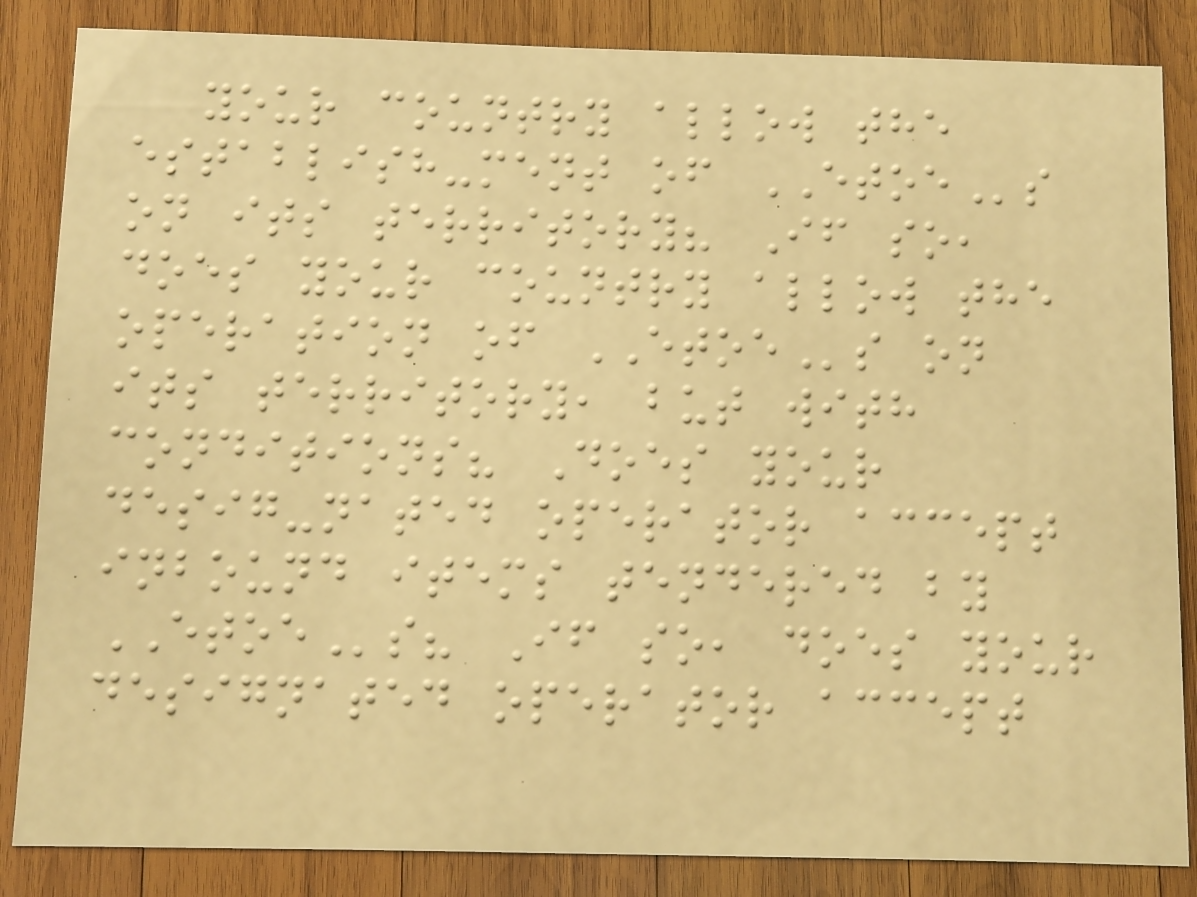your country allow the
establish-ment of ETOEs
on its territory? If so,
does your country allow the
operation of ETOEs on
its territory, but with
conditions? Does your
desig-nated operator accept
inbound items tendered by
ETOEs? If so, does your
designated operator accept
